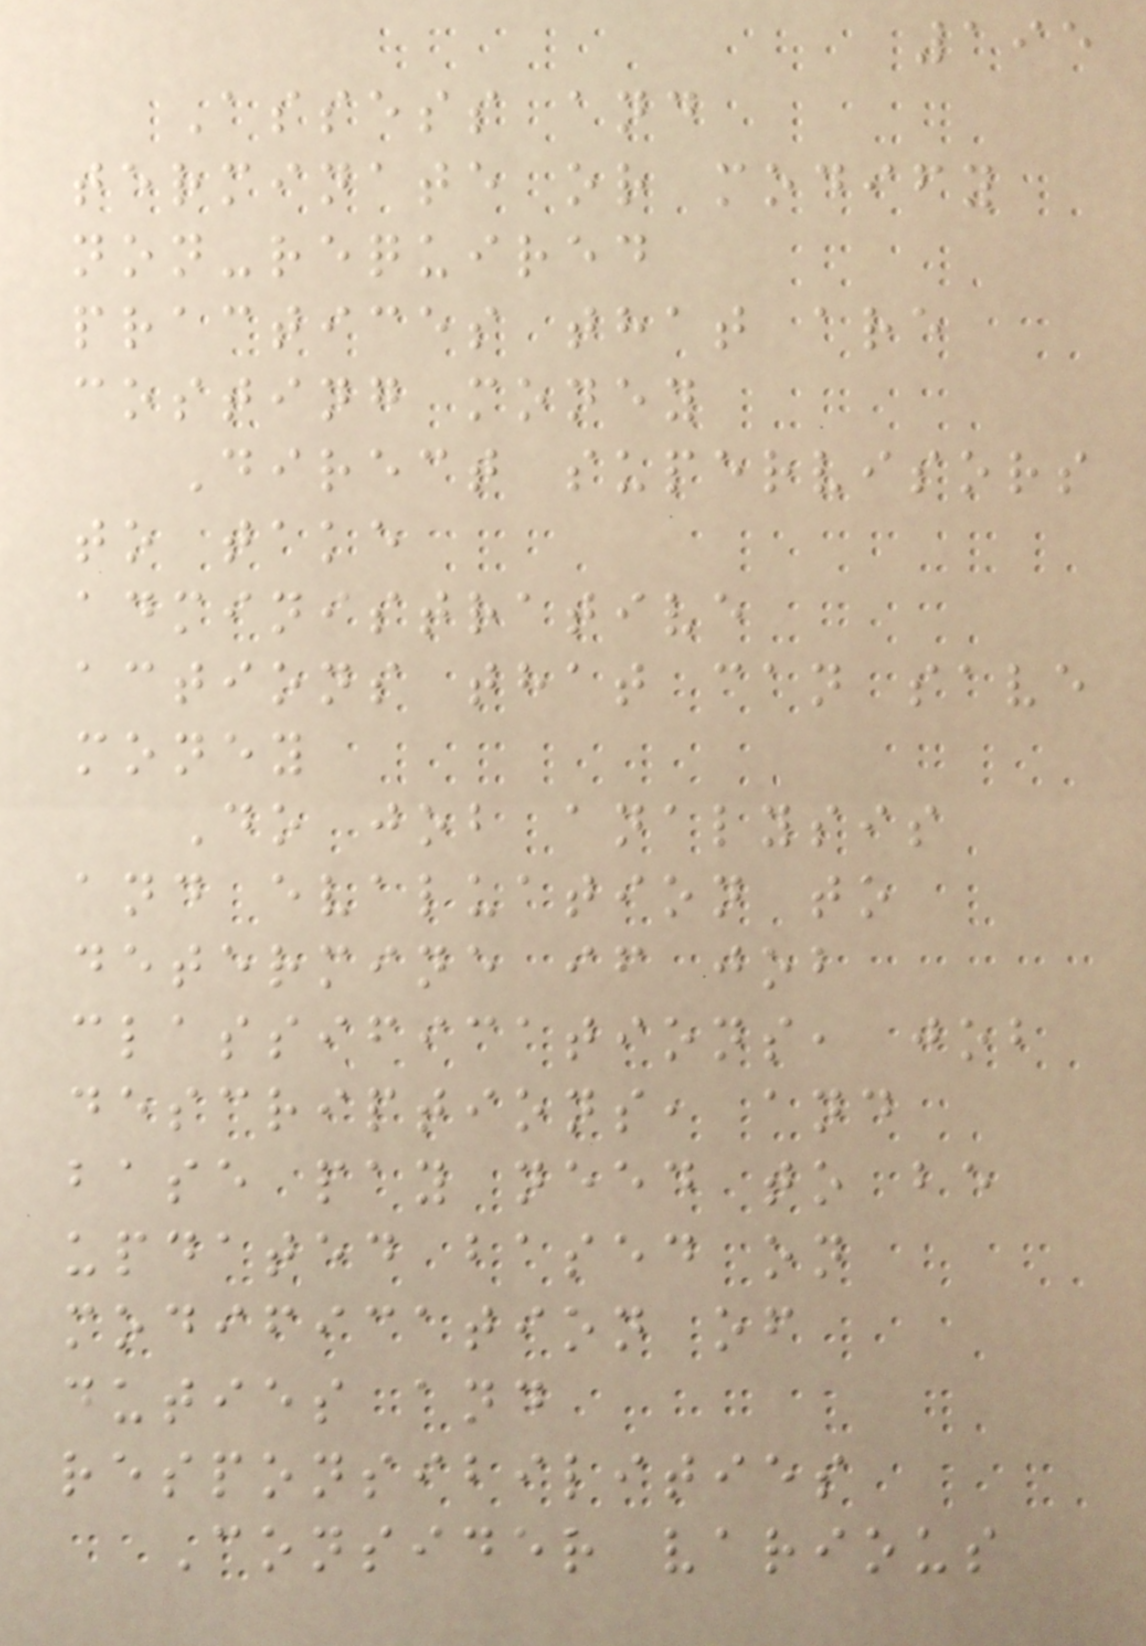195
Assess and
terminate or modify
non-required
practices that are
costing money
Direct supervisors
to take
administrative
actions that can save
money
Do job analysis
and evaluation to
determine if job
classifications, job
descriptions, and
base pay need to be
updated based on
modification of
duties and
responsibilities
Consider various
